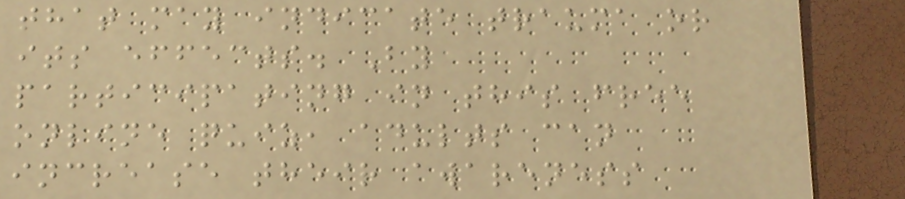that may indicate trauma or
its effects. By
participating in this free
online quiz, adults can
increase their awareness
